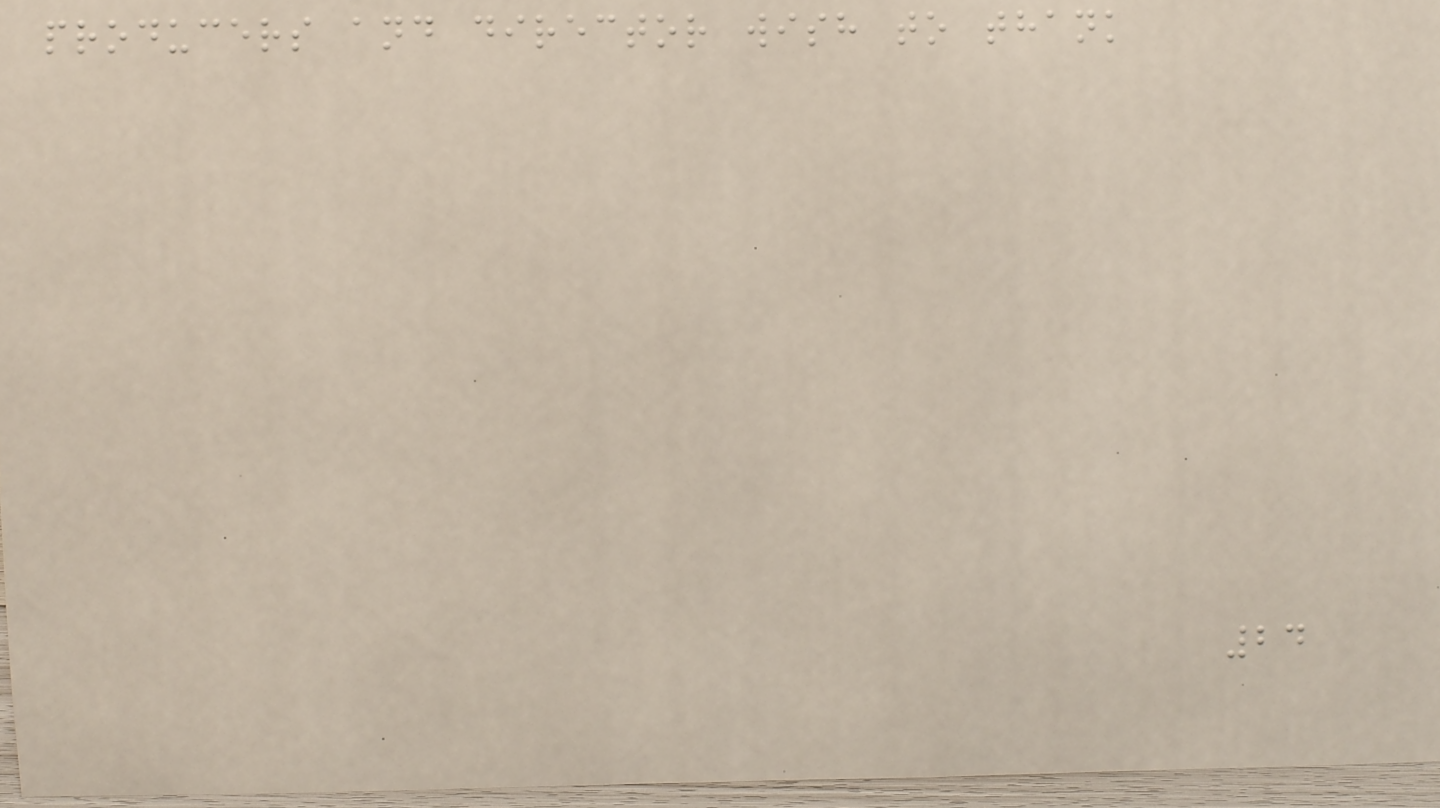producers and director wish to thank
24
